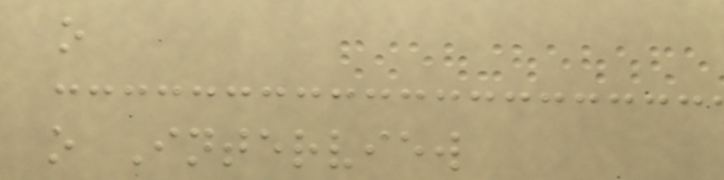o
o Interview
